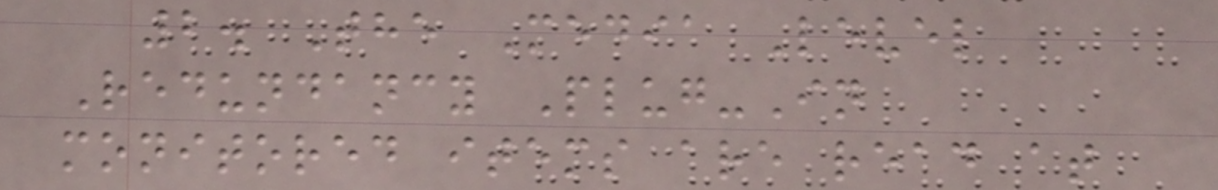2. The Media Level
Redundancy Plug-In
monitored items are read at
